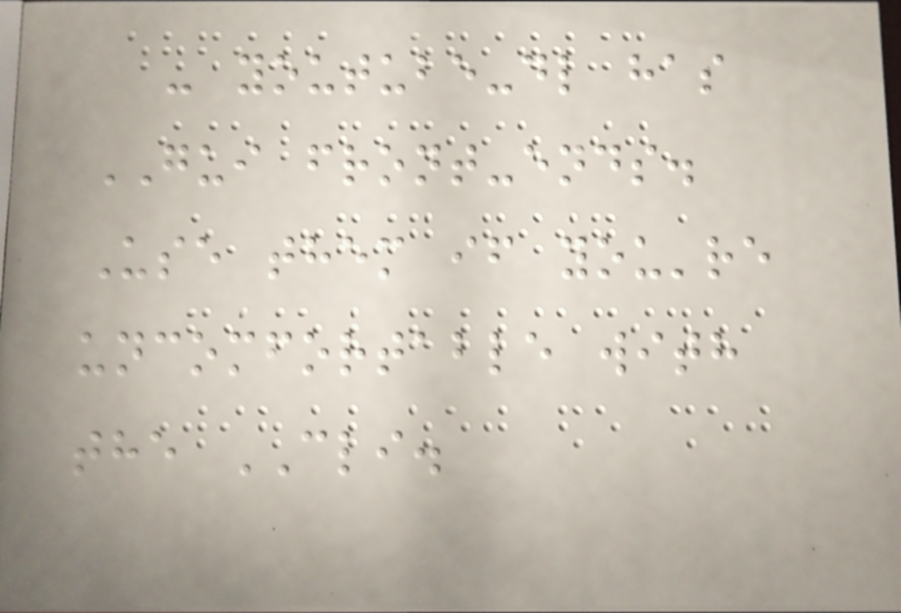- youtube-dl has
GUI front-ends.
Use them if you're
uncomfortable with
the CLI.
